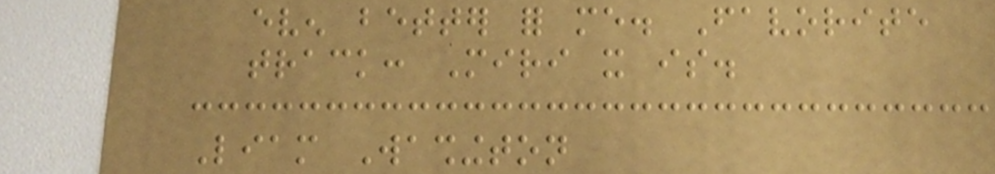even better for me. Favorite
track: Miri it is.
Liam Washington
